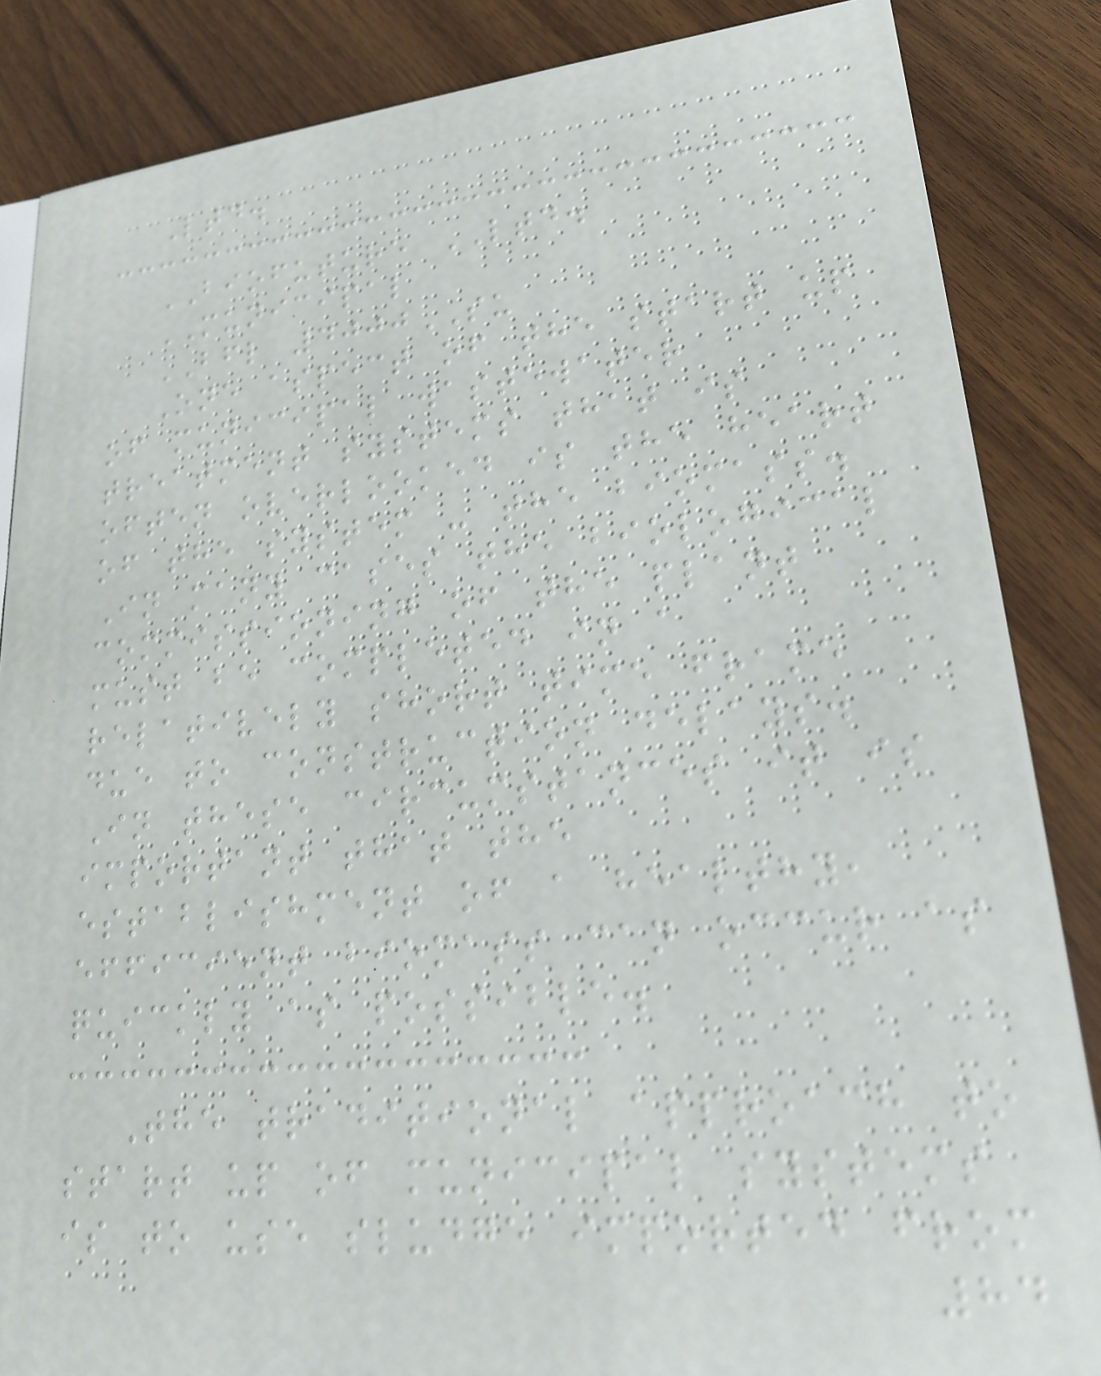Ltd.
BIOFUTURE LTD.
MUNICIPAL
BFL 4000SU
One aspect of the start up
of municipal wastewater
treatment systems that is
often overlooked is the heart
of the system - the biomass.
In many cases the biological
commissioning of the plant
must be completed in a
relatively short time frame
due to construction delays.
In these circumstances it is
important that the
establishment of a healthy,
efficient biomass can occur as
quickly as possible.
The traditional approach to
start up of municipal systems
is to use sludge imported from
84
